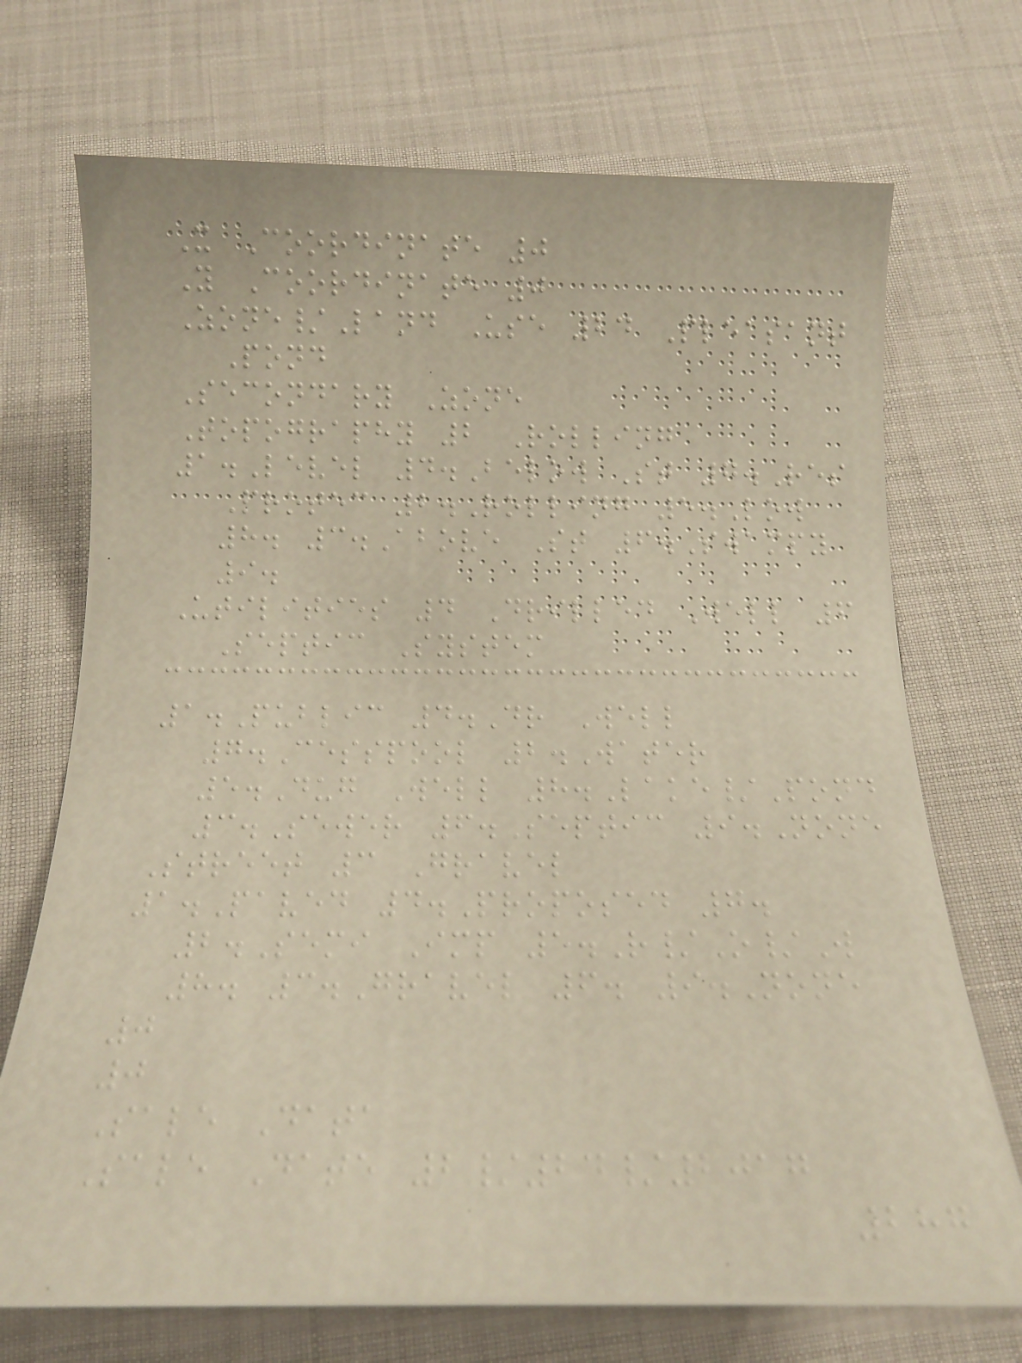X Coordinate 0
Y Coordinate 0
Zone/Land Use 24 Pleasant
Pond
Secondary Zone
Topography 2 Rolling
1.Level 4.Below St 7.Res
Protec 2.Rolling 5.Low
8. 3.Above St 6.Swampy
9.
Utilities 4 Drilled Well 6
Septic System
1.Public 4.Dr Well
7.Cesspool 2.Water
5.Dug Well 8.Lake/Pond
3.Sewer 6.Septic 9.None
Street 3 Gravel
1.Paved 4.Proposed 7.
2.Semi Imp 5.R/O/W
8. 3.Gravel 6. 9.None
0
0
Sale Data
Sale Date 2/24/2017
287
